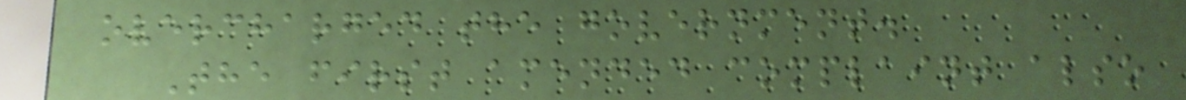overcharged the government.
The first amended complaint also
